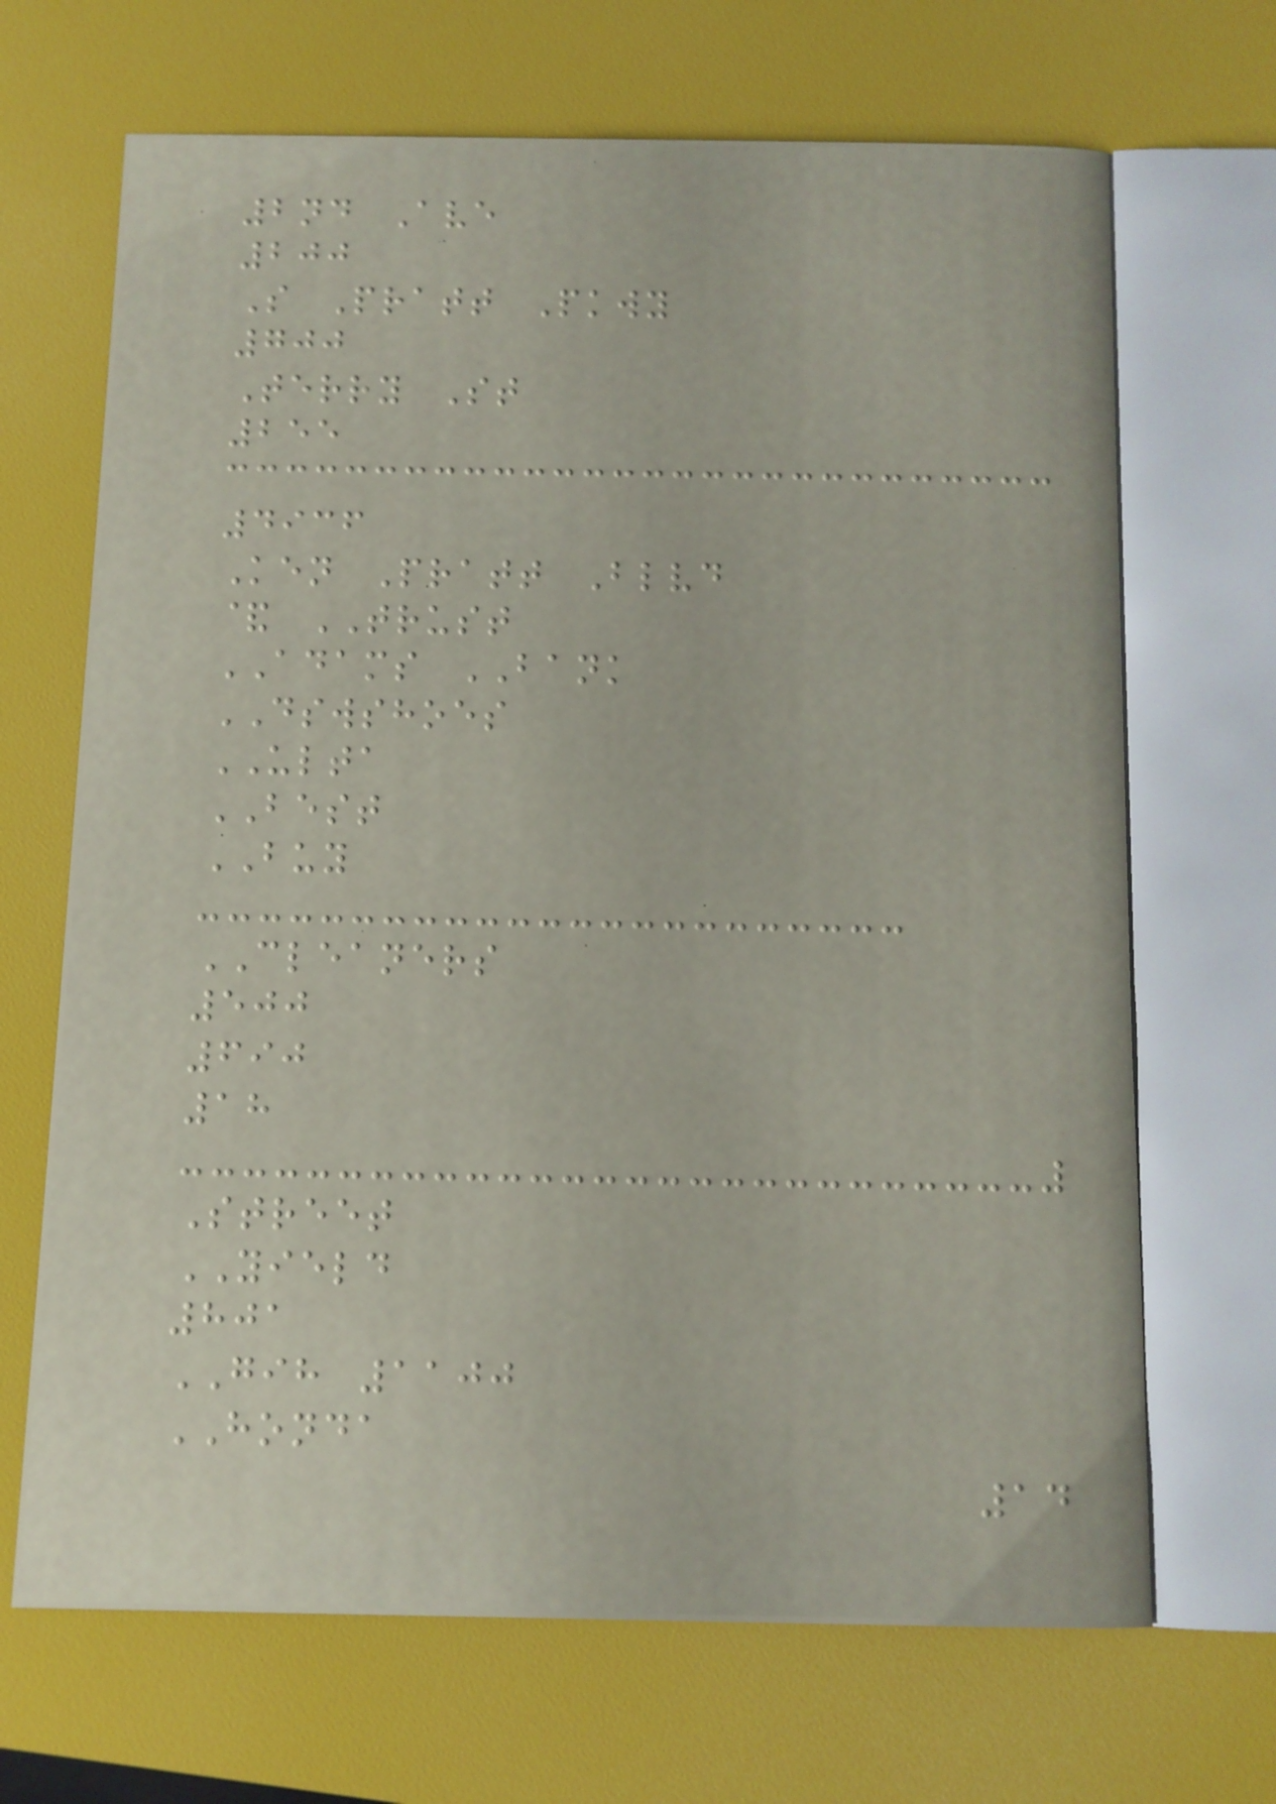2nd Ave
200
S Pratt Pkwy
700
Terry St
255
4936
Ken Pratt Blvd
& TRUST
ADAMS BANK
DSWSHOES
ULTA
BEST
BUY
CLEANERS
500
690
18
Street
YIELD
801
GIH 1100
HONDA
14
